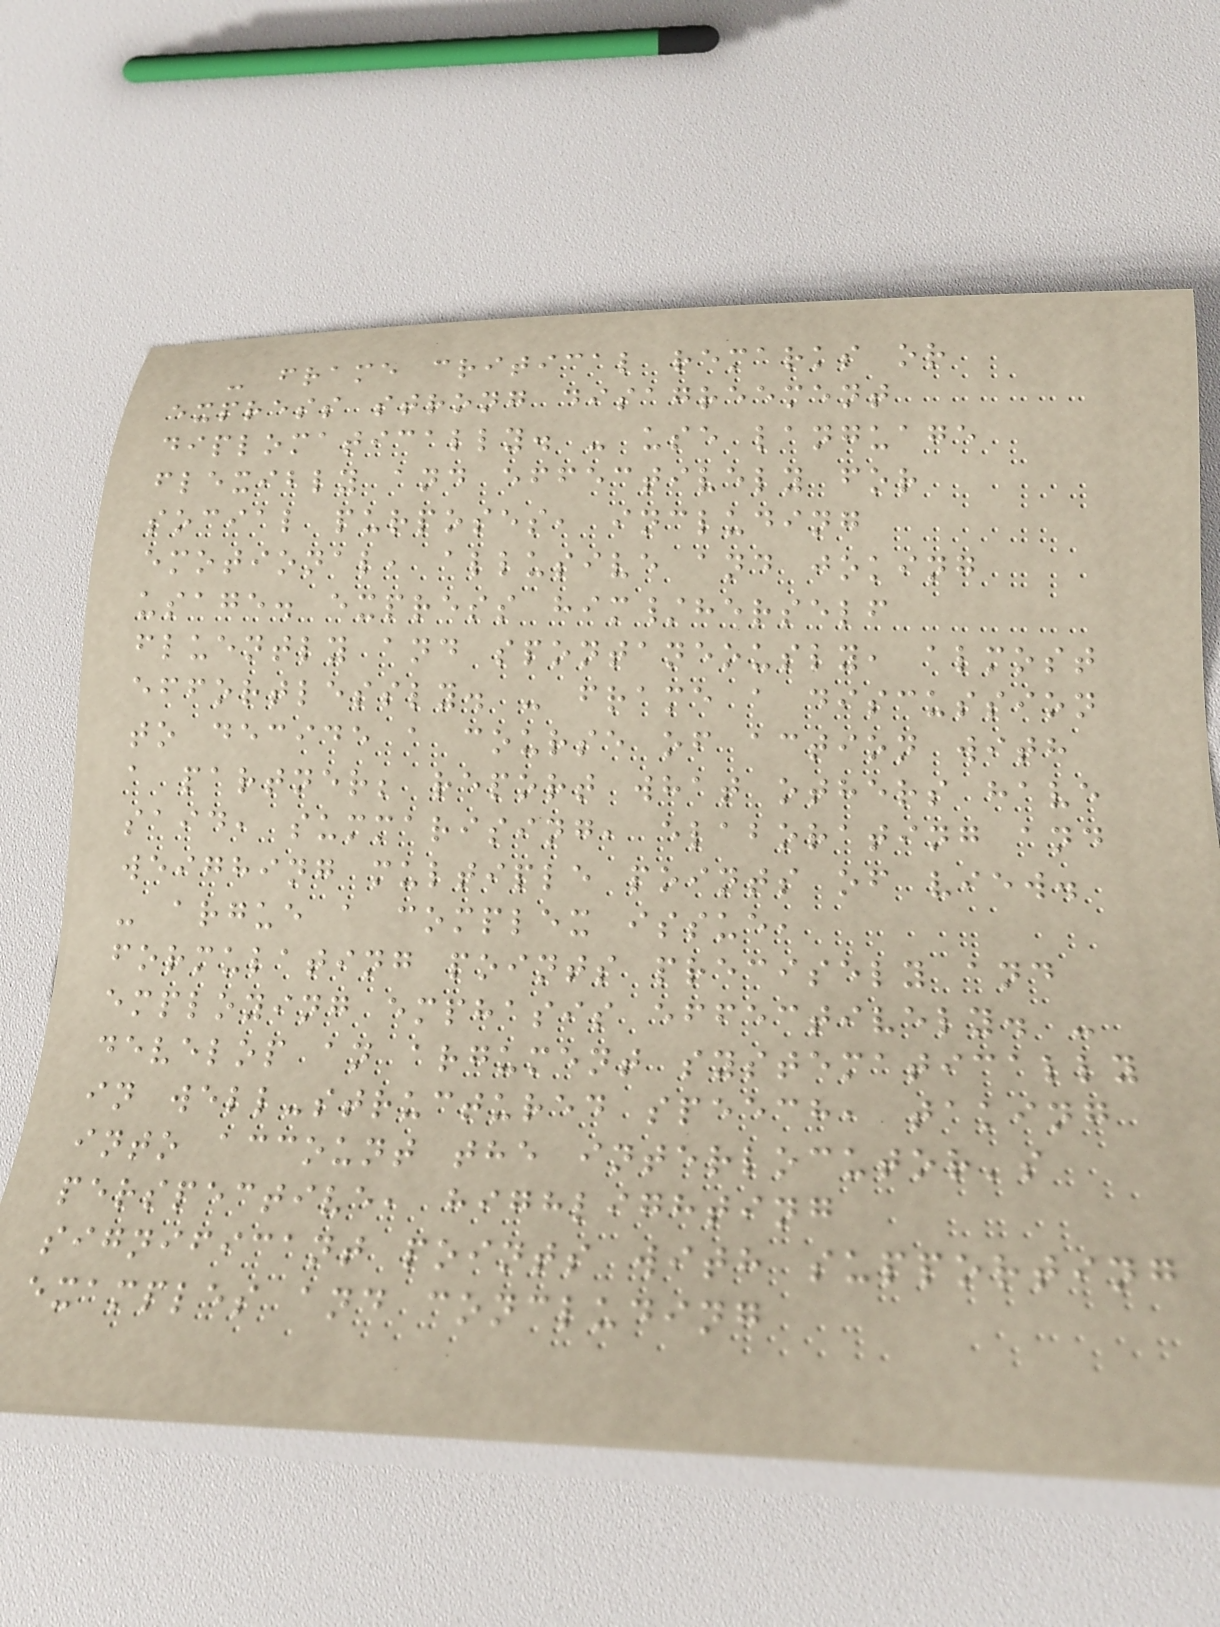- frame critical remarks or
express strong disagreement
diplomatically. - use language
flexibly and effectively for
social purposes, including
emotional, allusive and joking
usage. express him/herself
fluently and spontaneously, almost
effortlessly. - frame a discussion
to decide a course of action with
a partner; report what others have
said, summarising, elaborating and
weighing multiple points of view.
- argue a complex issue,
formulating points precisely and
employing emphasis effectively. -
develop an argument systematically
in well-structured speech, taking
into account the interlocutor's
perspective, highlighting
significant points with supporting
examples and concluding
